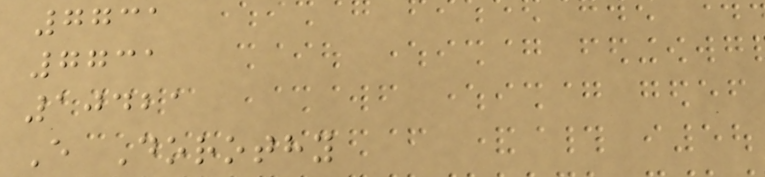7731
7731
10421
E Dorothy
